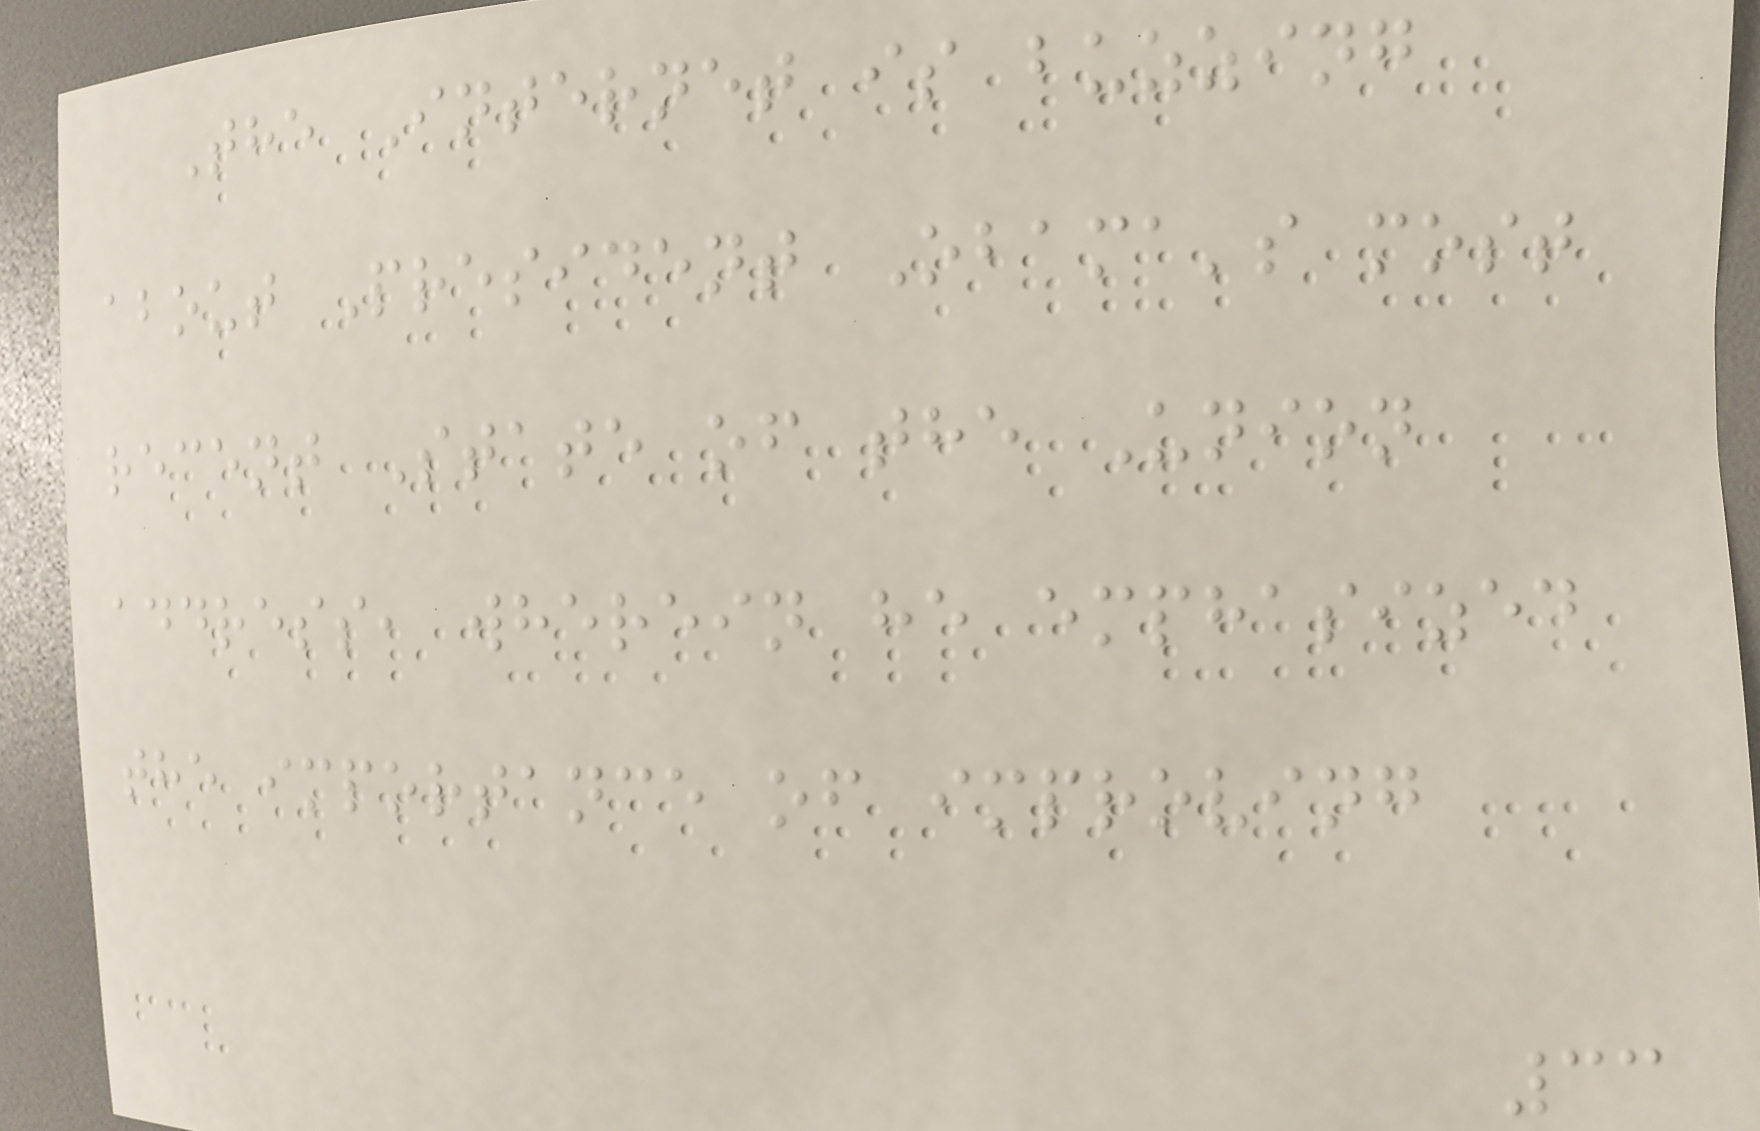The Internet is buzzing
about President Obama's most
recent State of the Union
address, wherein he emphasized
the importance of improving
33
